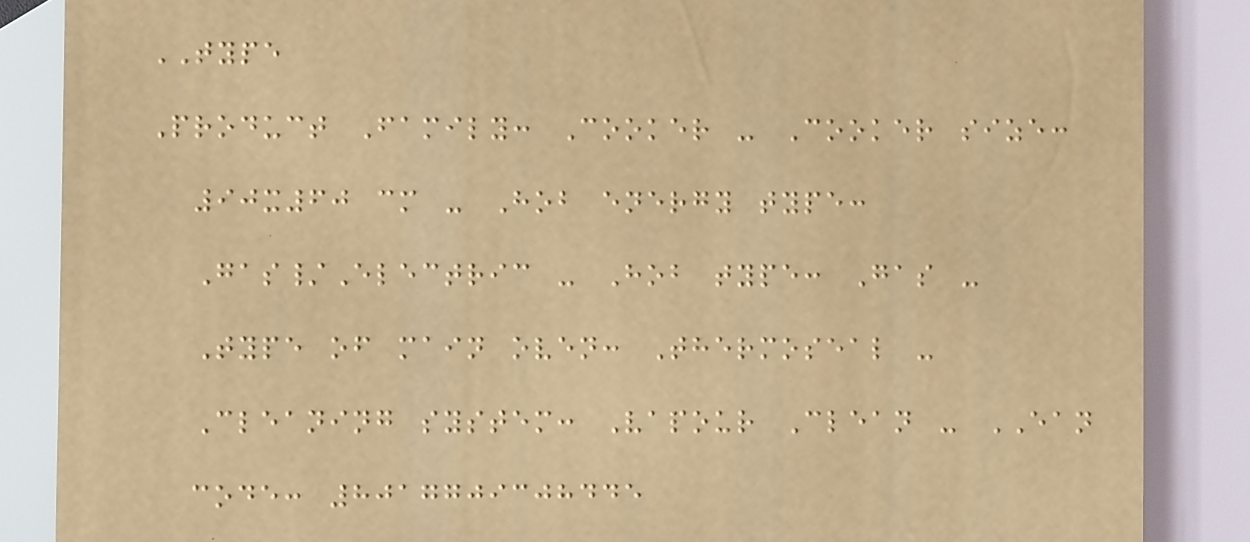TYPE
Product Family: Cooker - Cooker size:
90x60 cm - Hob energy type:
Gas/Electric - Hob type: Gas -
Type of main oven: Thermoseal -
Cleaning system: Vapour Clean - EAN
code: 8017709308445
